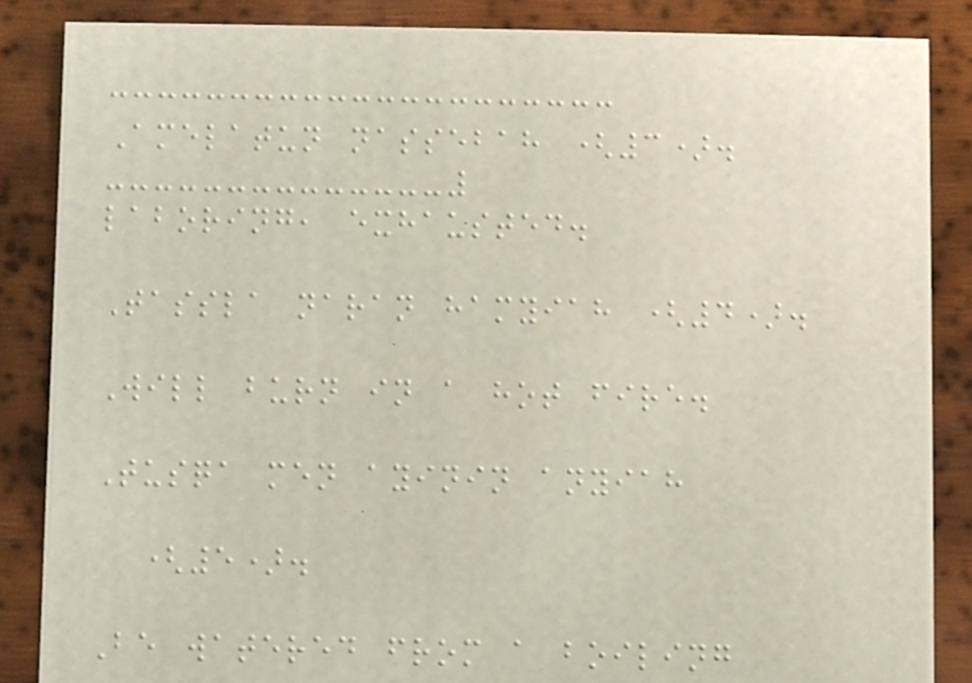Amelatun nassebah (3).
laboring, exhausted.
Tassla naran hamyiah (4).
Will burn in a hot fire.
Tusqa men ayinin anyiah
(5).
Be watered from a boiling
